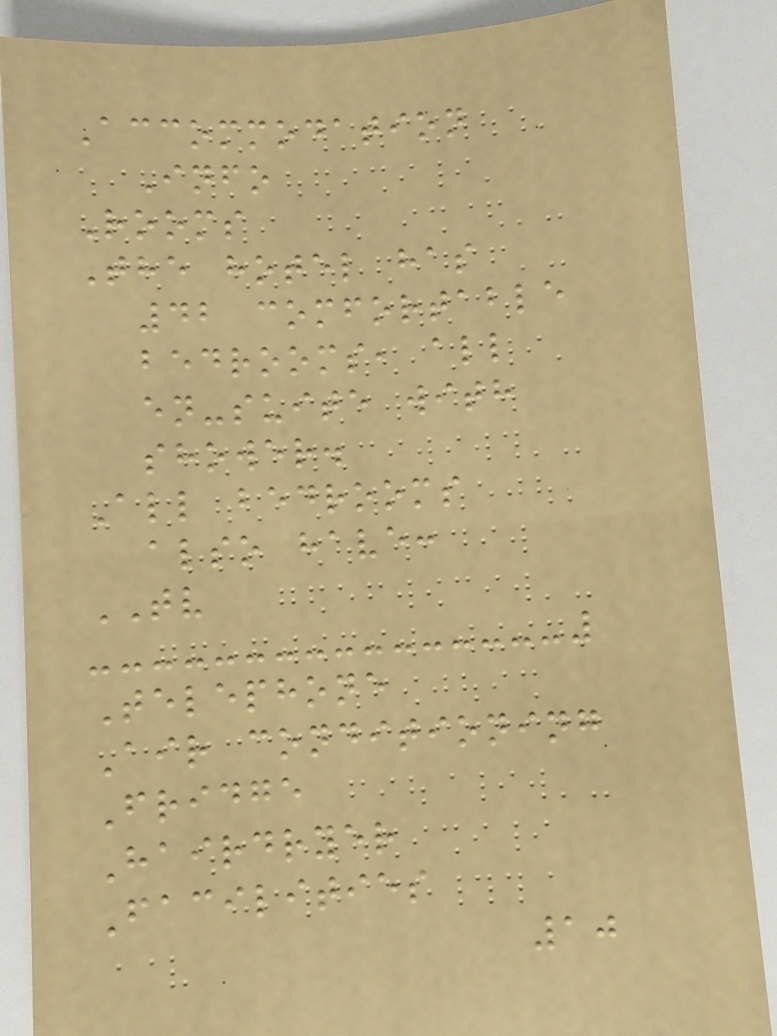Accommodation
Info
Rooms
The hotel has
42 comfortable
bedrooms, all
en-suite with
shower.
All bedrooms
also have:
TV
Telephone
Air conditioning
Fridge
Hairdryer
Facilities
10
